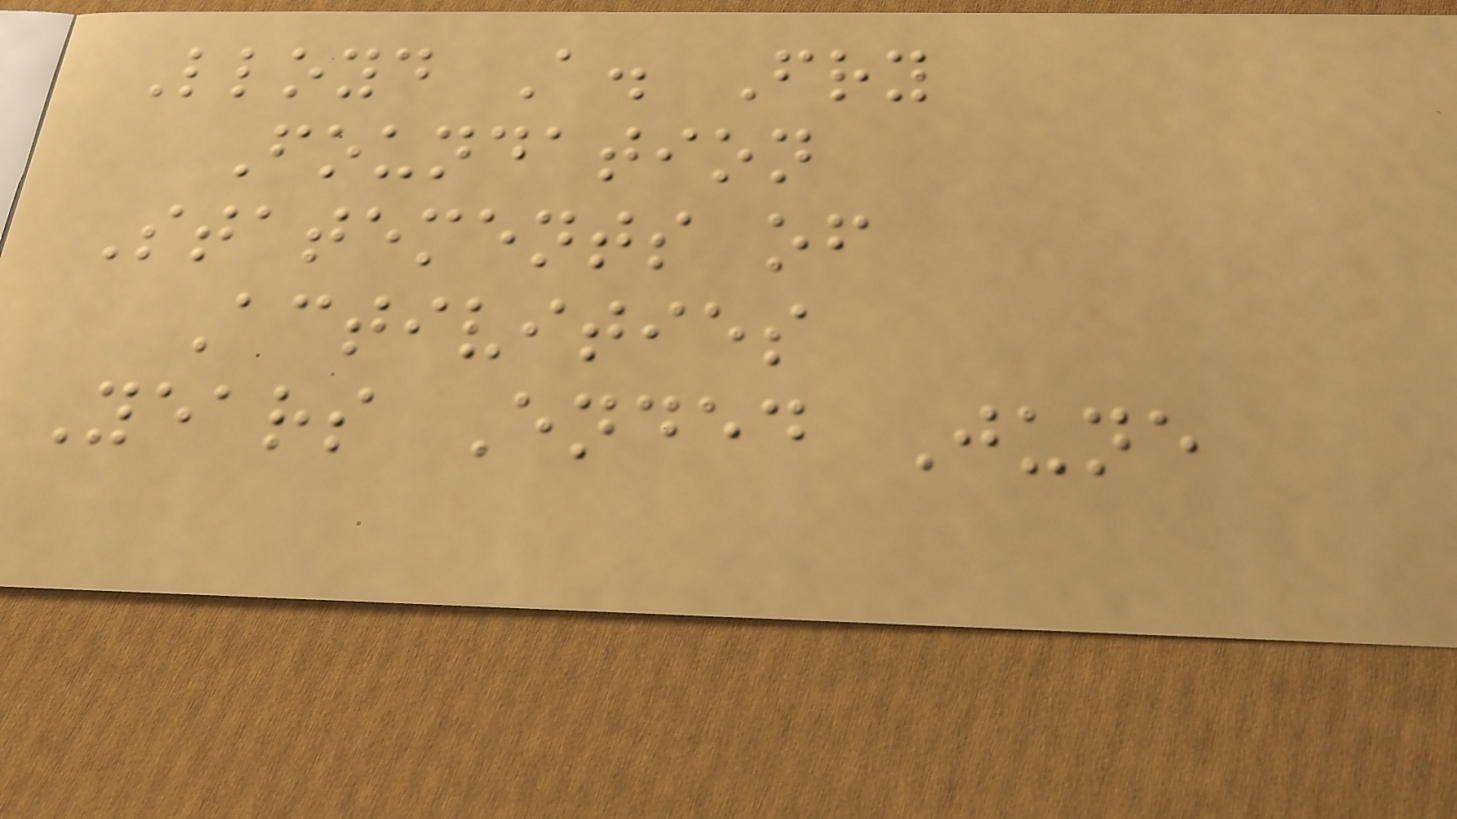Lloyd A. Fry
Foundation
Statements of
Activities
Years Ended June
